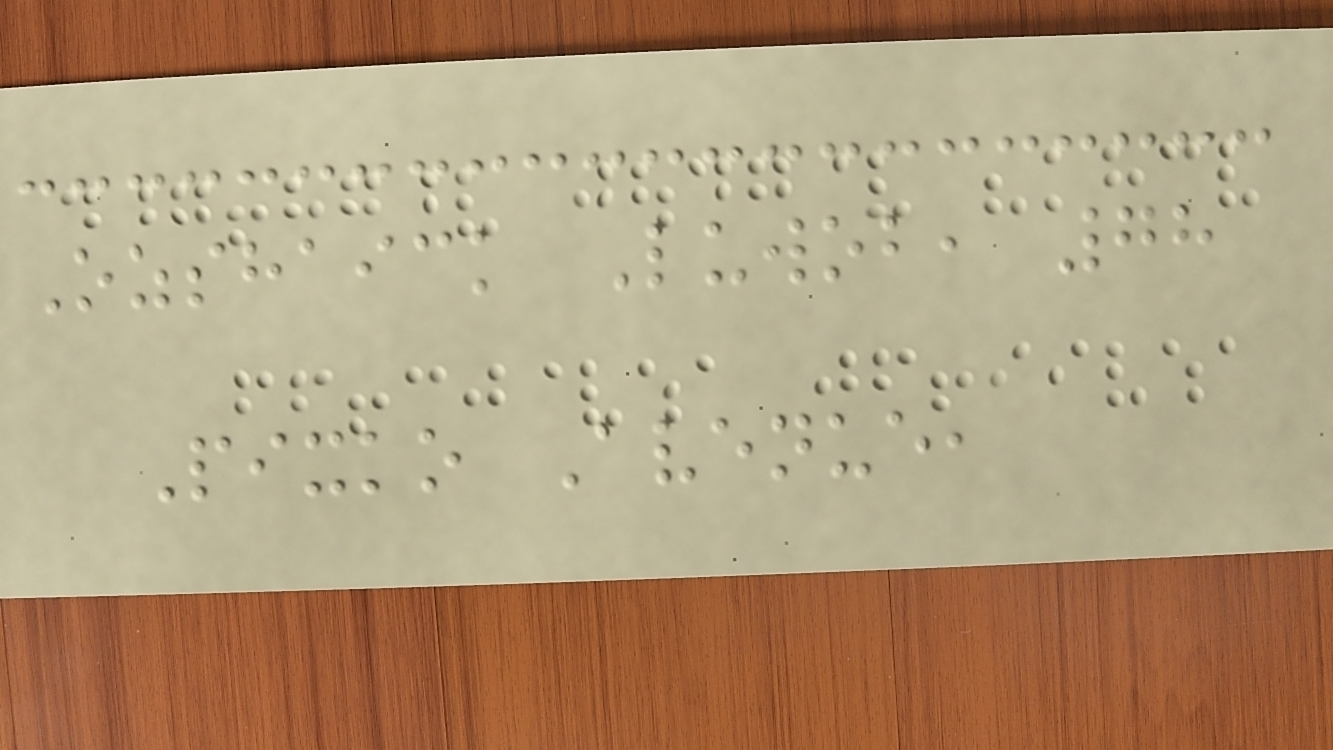Ozshaick Luwob, 78
Pixko Avenue,
